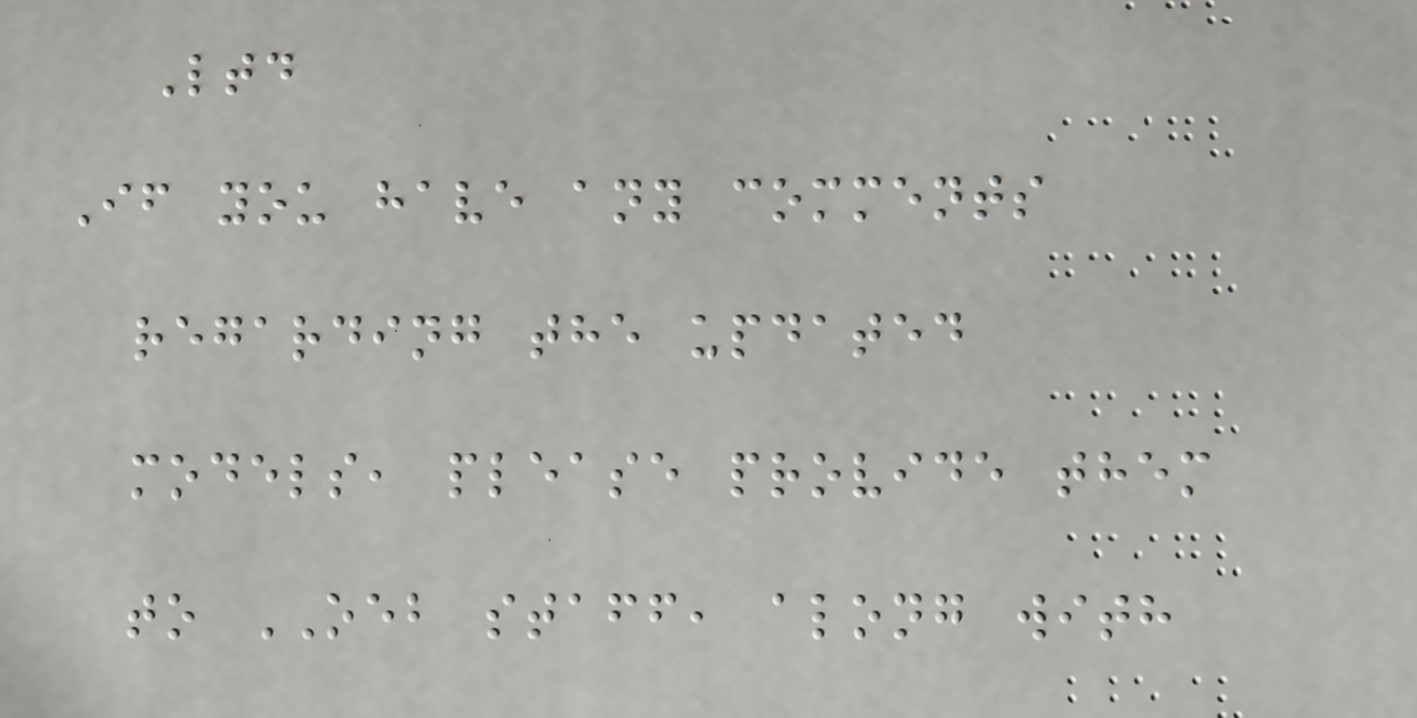Ltd
If you have any comments
regarding the updated
models, please provide them
to OEB staff, along with
